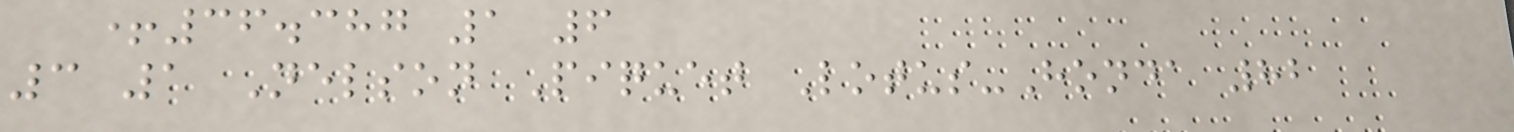+36.387 1 6
3 1 Nelson Piquet Lotus-Honda 82
